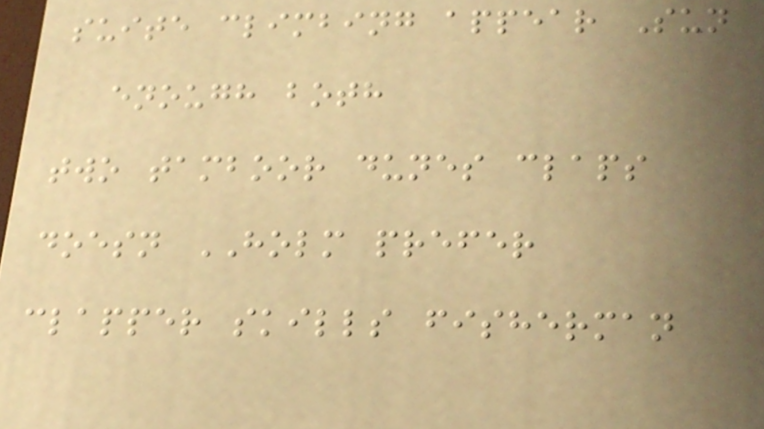suite climbing appear Sun
enough both
two tamboor dunes claps
doesn HOLM prefer
clapper skills fisherman
